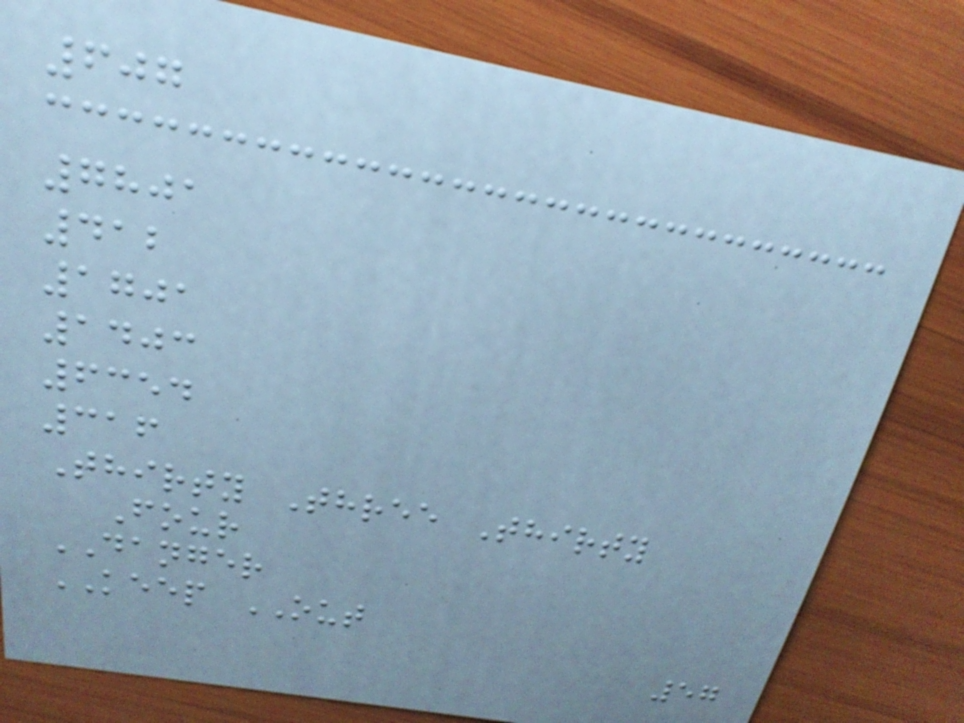607
7801
412
1701
1403
6354
316
Thirty Three Thirty
Four
DANGER
KEEP OUT
57
